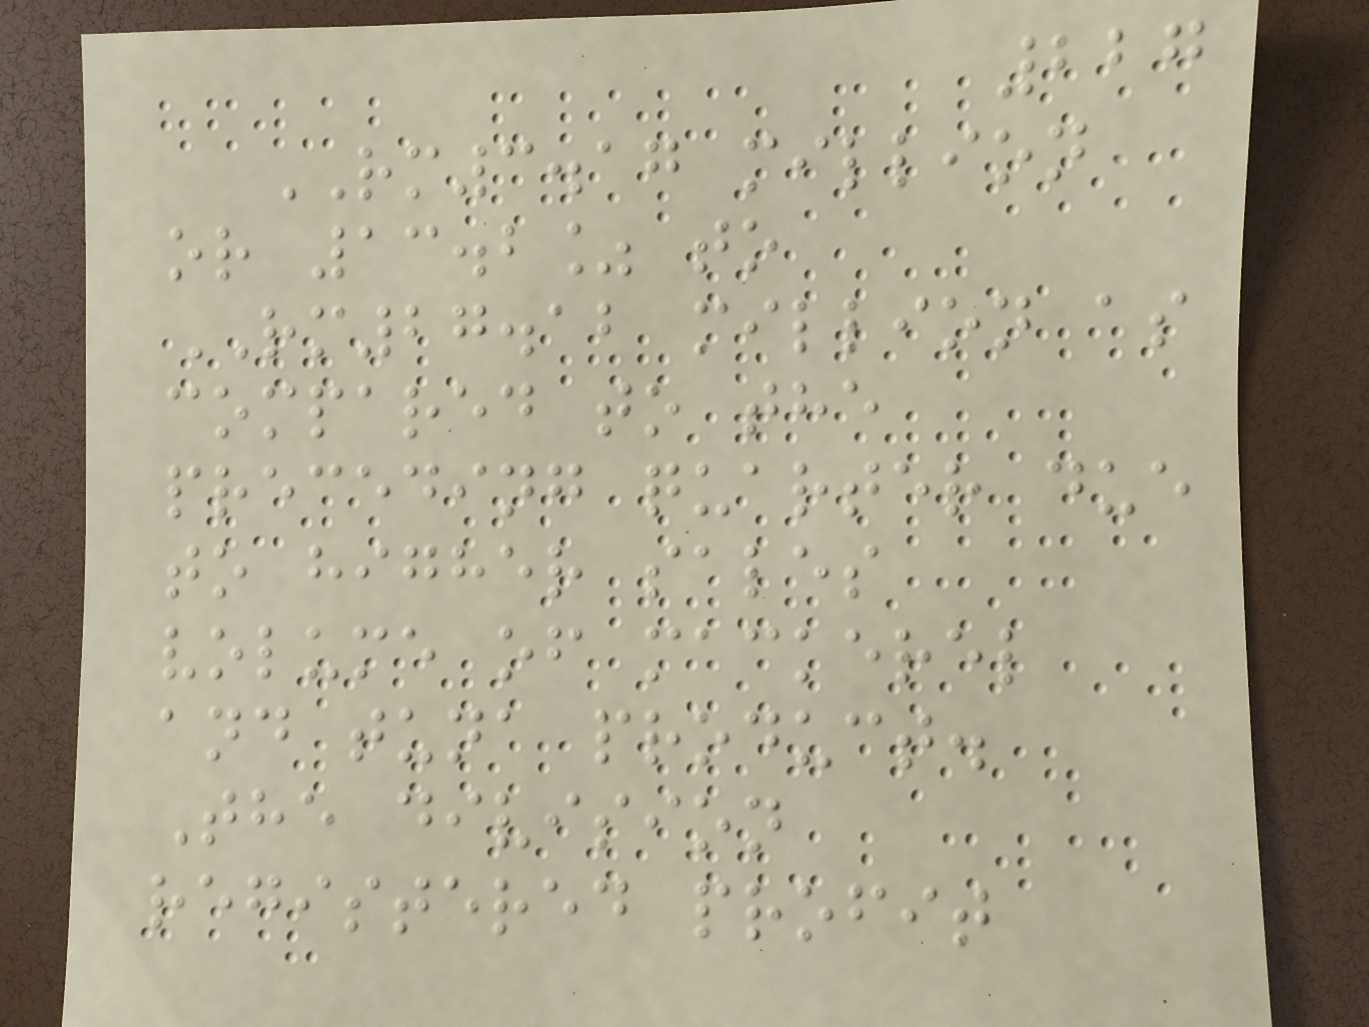227
RM3.17 million
or 13.2% to
RM27.12 million as
compared to the
preceding quarter due
to higher sales
volume of mackerel
and tuna product.
The division
registered profit
